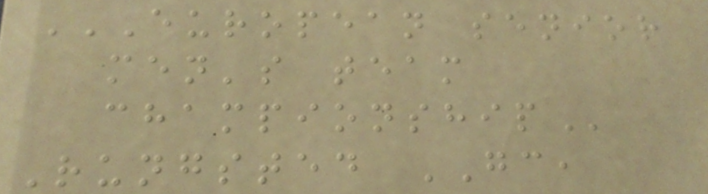EUROPEAN SENIOR
MEN'S TEAM
CHAMPIONSHIP
Rungsted GC,
